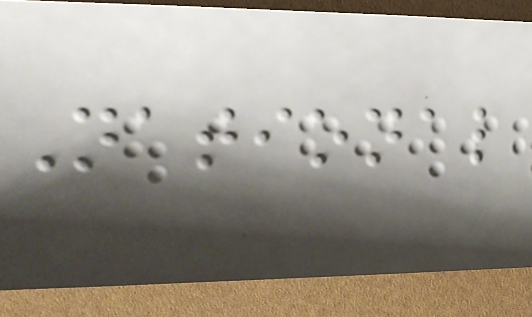National
